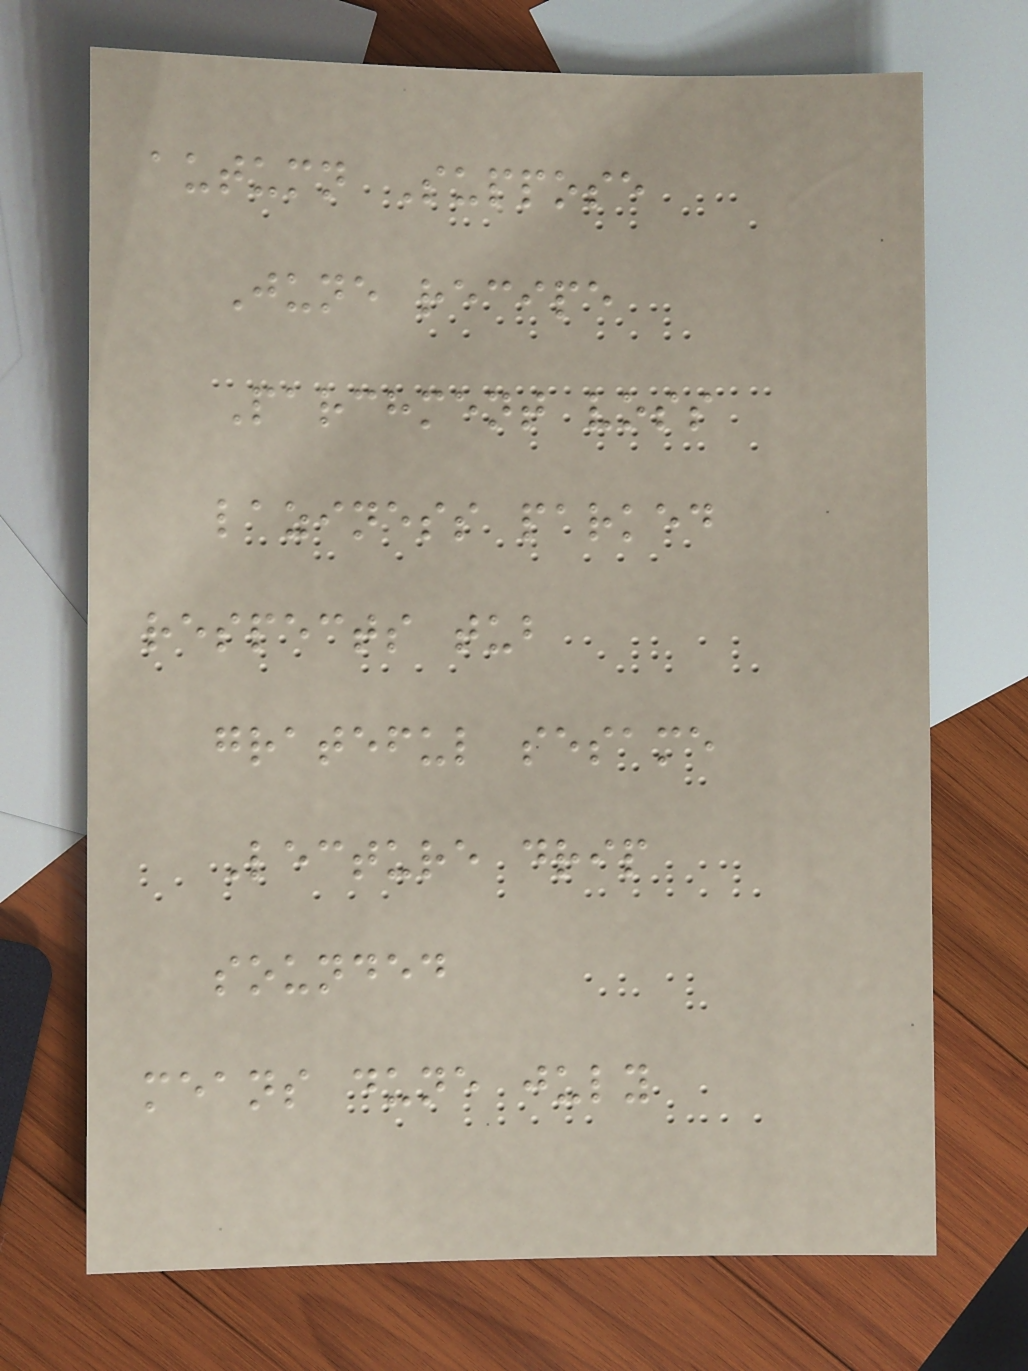autumn Suppose
June recipe
Parchment voss
laziness parked
respects tub
grateful sesame
Lecture drip
sounded
means dune july
